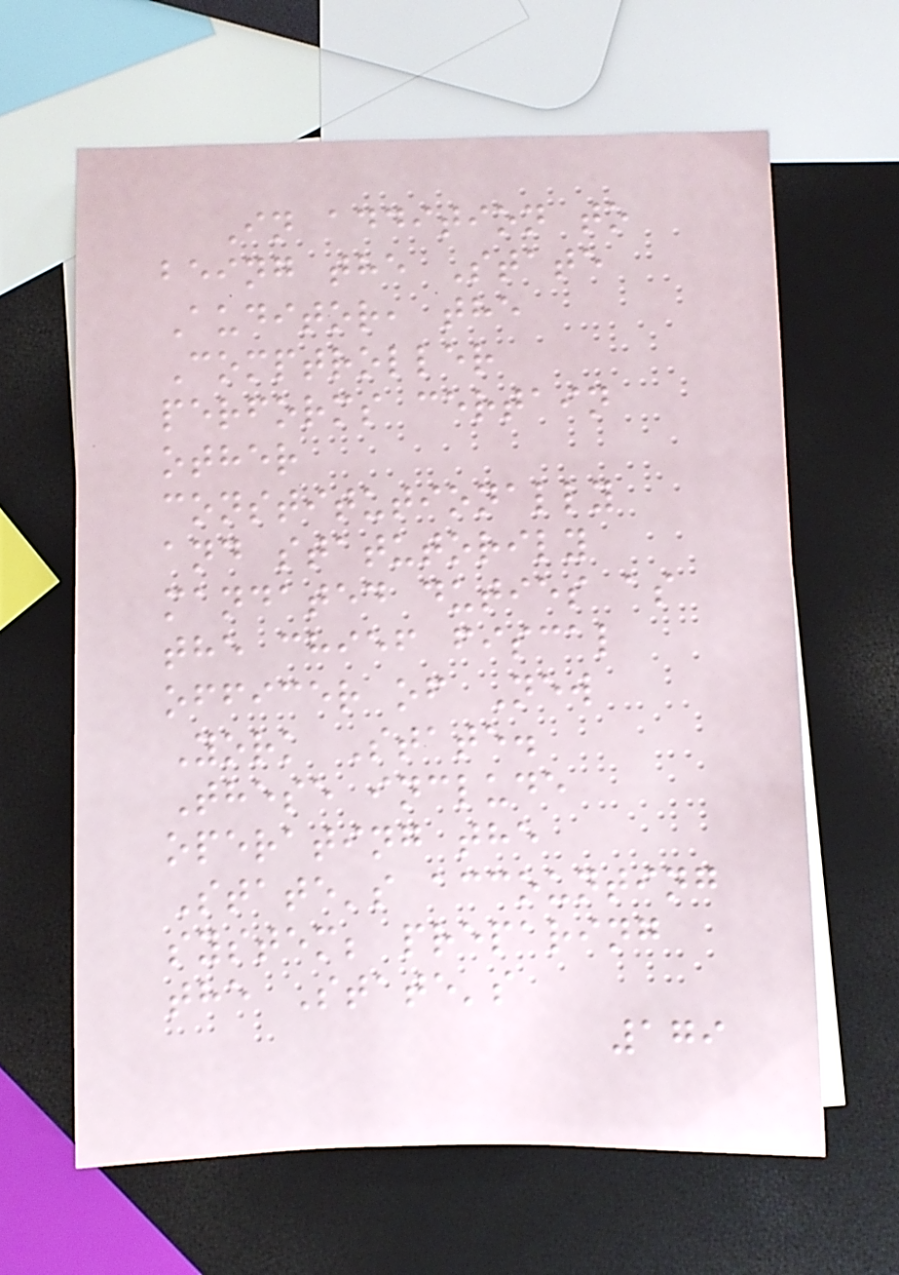In addition to
being the State
Auditor, the
Comptroller
performs certain
other
constitutionally
and statutorily
mandated duties as
the chief fiscal
officer of New
York State.
These include
operating the
State's accounting
system; preparing
the State's
179
